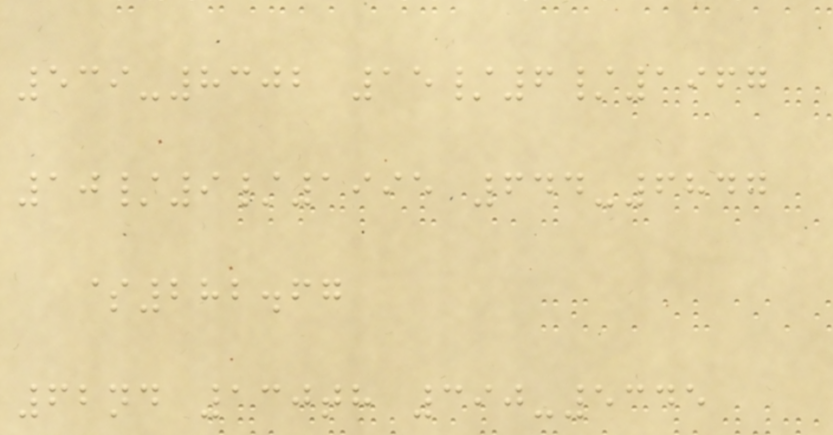539-8302 15/6/1967
10/9/1995 644-6847
$282.67
62nd 130th 390-5345
